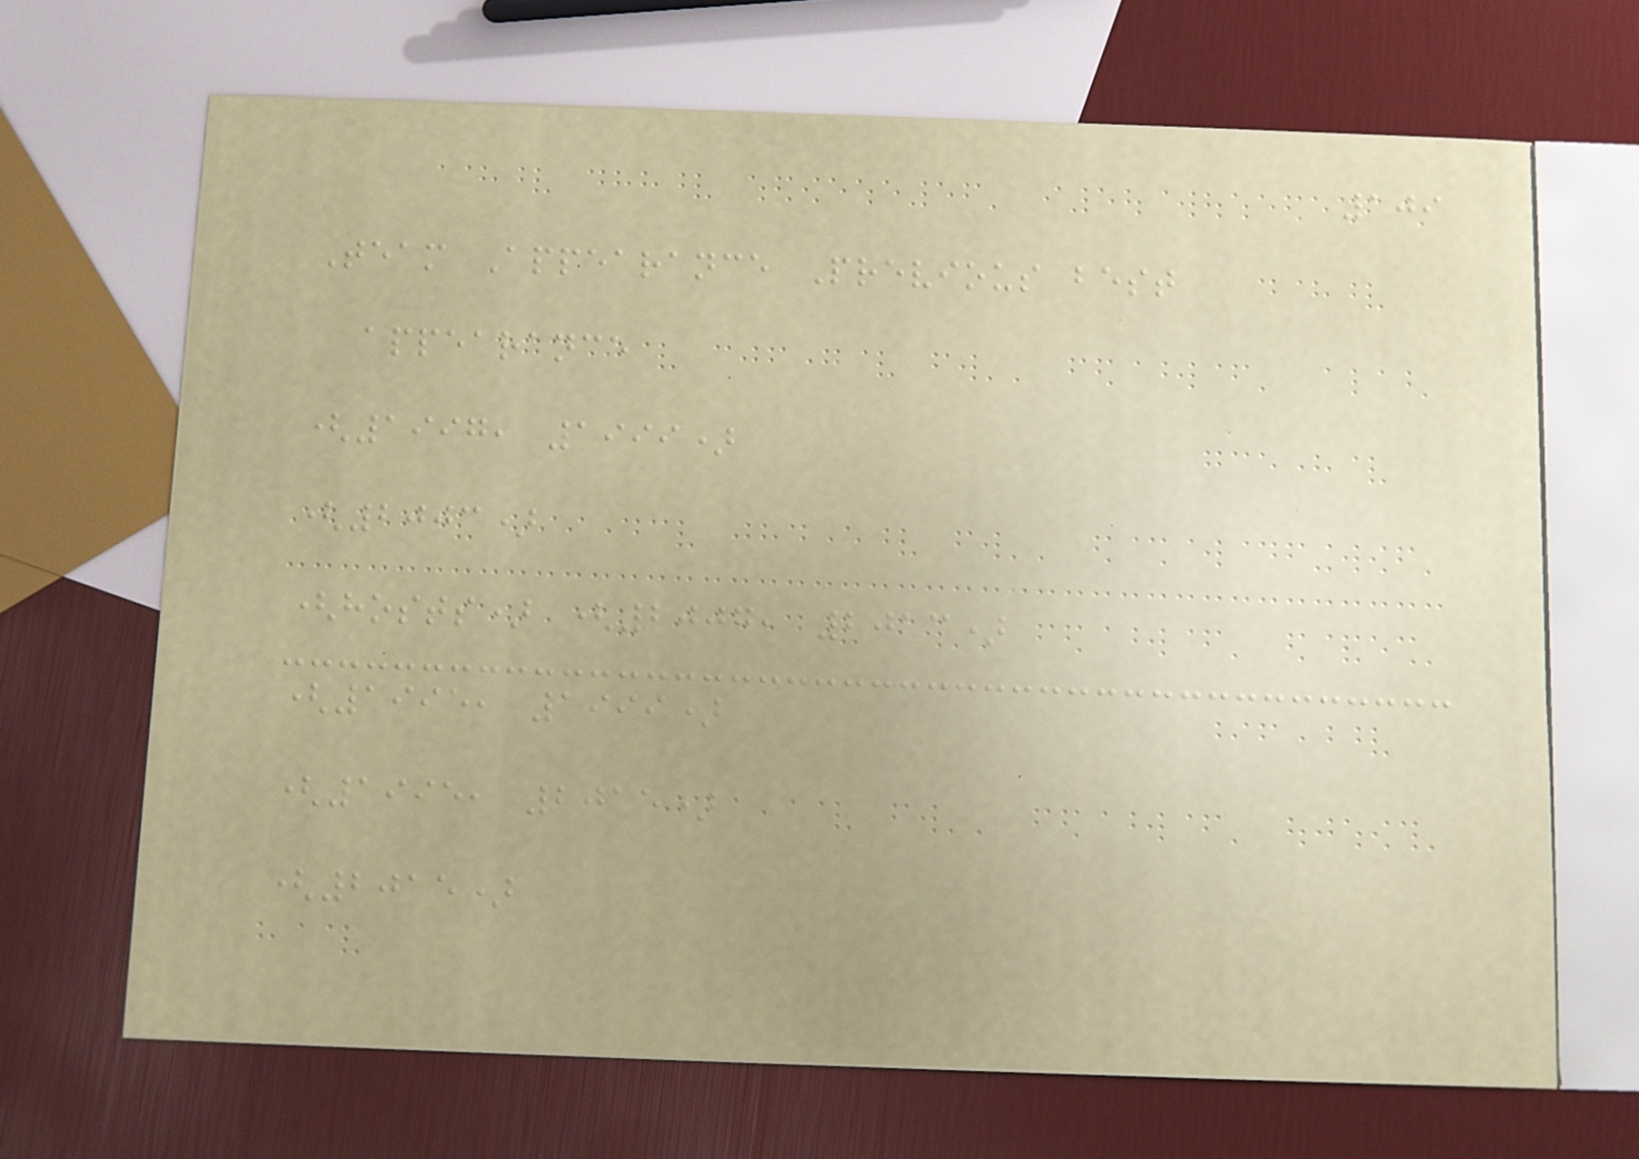109
Team Appearance Previous best
appearance
(1997, 1999)
(2003)
(hosts) (2007, 2013)
(1995, 1999)
(1995, 2015)
(2015)
